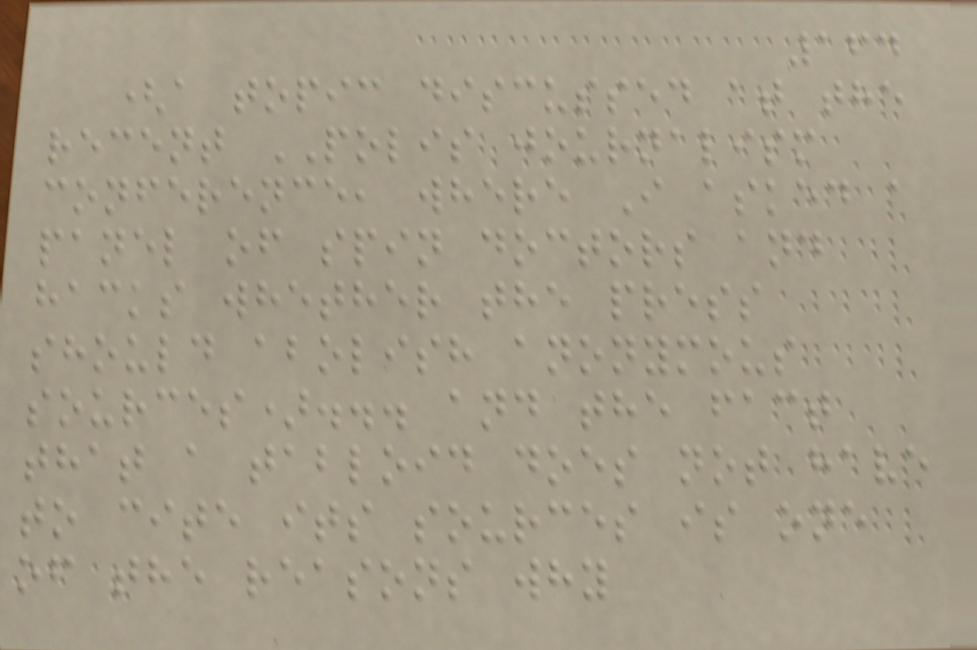164
(a topic discussed at the
recent POLIS journalism
conference, where I asked a
panel of spin doctors and
hacks whether the press
should abolish anonymous
sources)... and the fact
that a tabloid does not have
to cite its sources is one
of the reasons why
